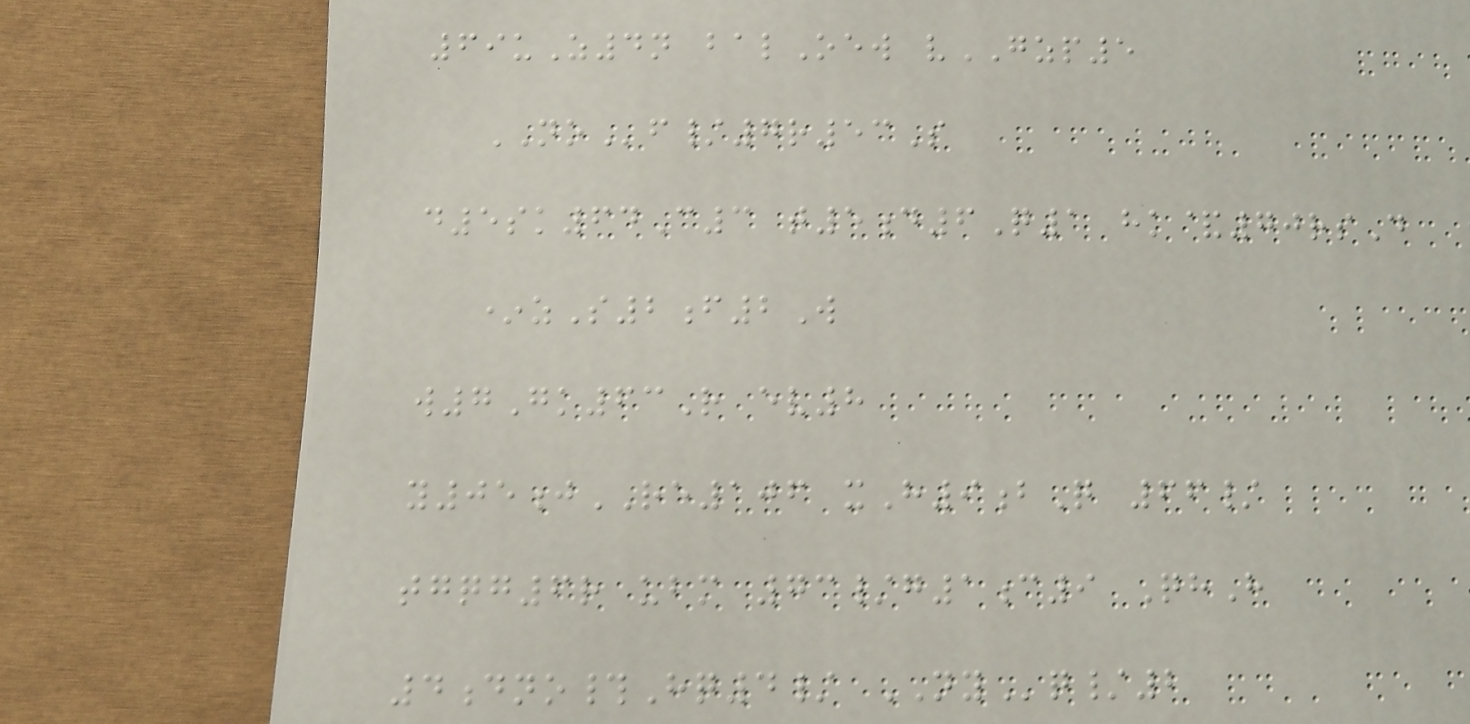69uZ4n balOew vGZP5
NOf/7r53S
d5sk64C3 t5d6Q1 hk&70rsD
*zS2f2W
w7Gk63R ev8
y05jRE106 xH9bQ 66/
tgqg6r ubm 73/g1c9 QhH
4dno#Hq4/ NYq/2
